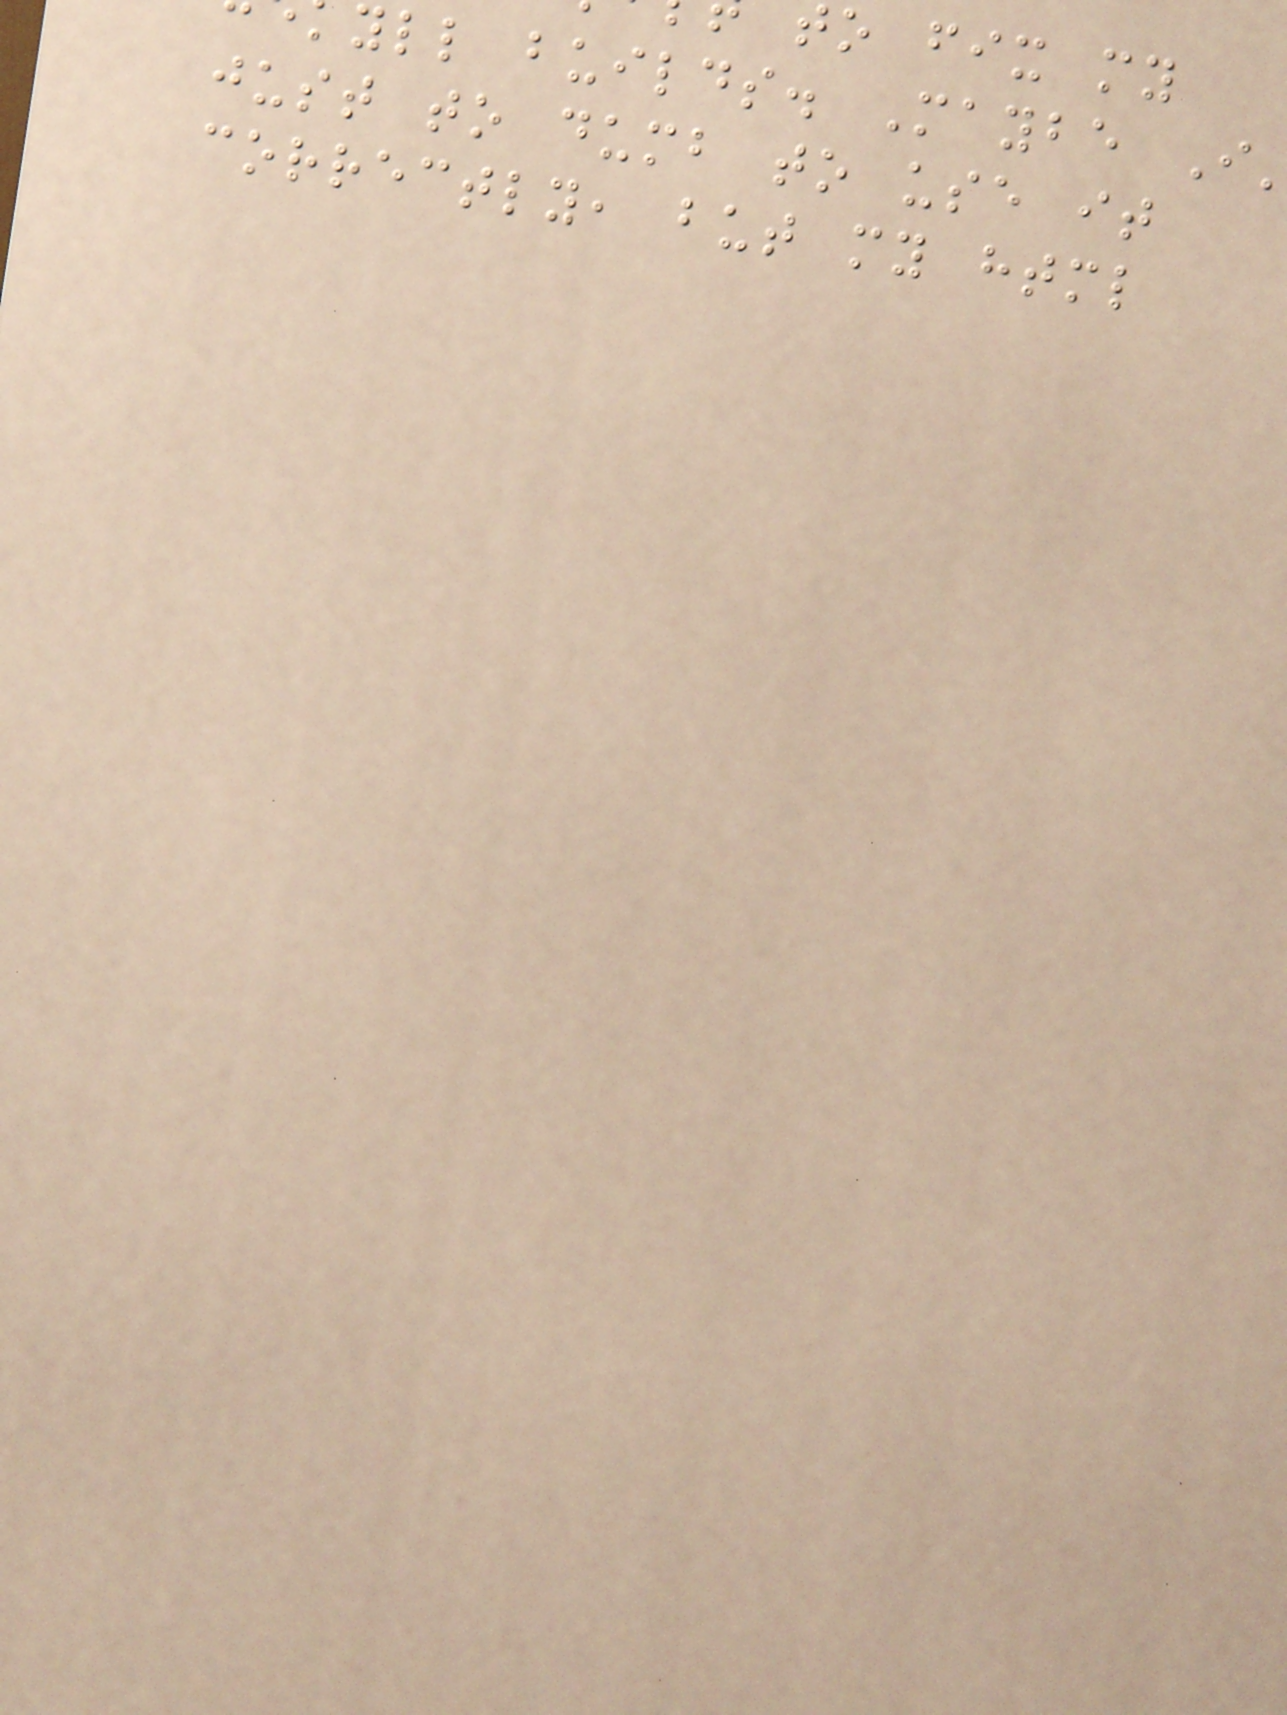o fix my
yll builds. Maybe I
just to dumb to use it
correctly, but my html
